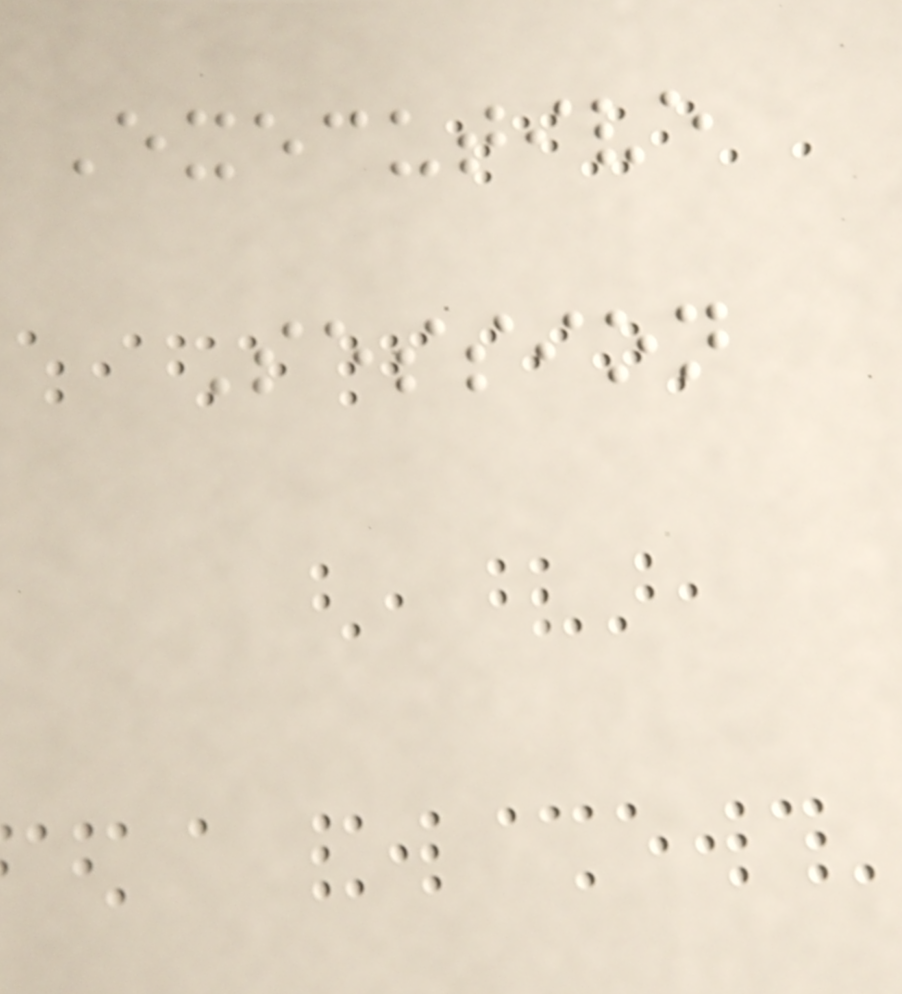Executive
Session
